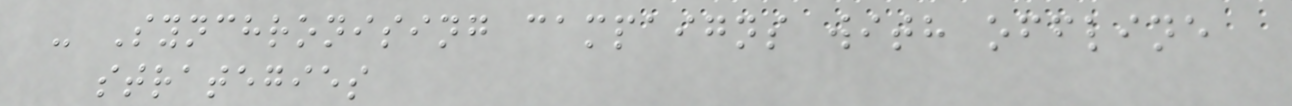- Synchronising campaigns with offline
strategies
